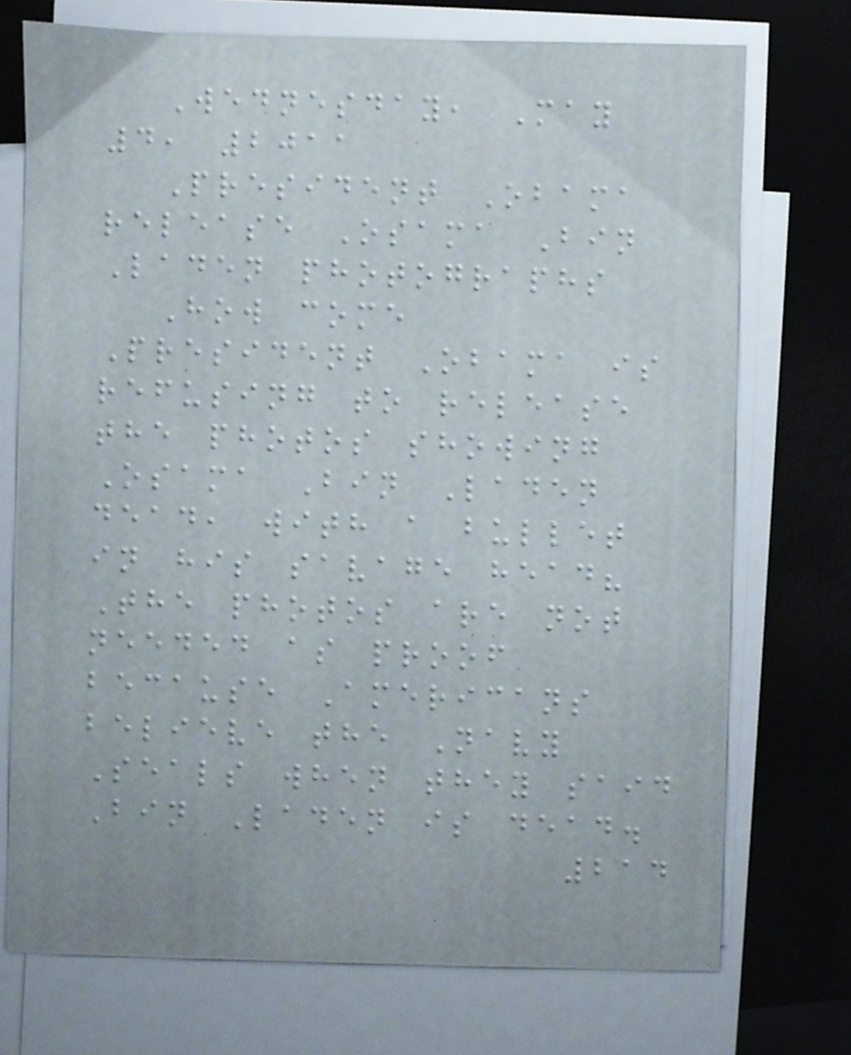Wednesday, May
4, 2011
President Obama
release Osama Bin
Laden photographs
How come
President Obama is
refusing to release
the photos showing
Osama Bin Laden
dead, with a bullet
in his savage head?
The photos are not
needed as proof
because Americans
believe the Navy
Seals when they said
Bin Laden is dead.
214
